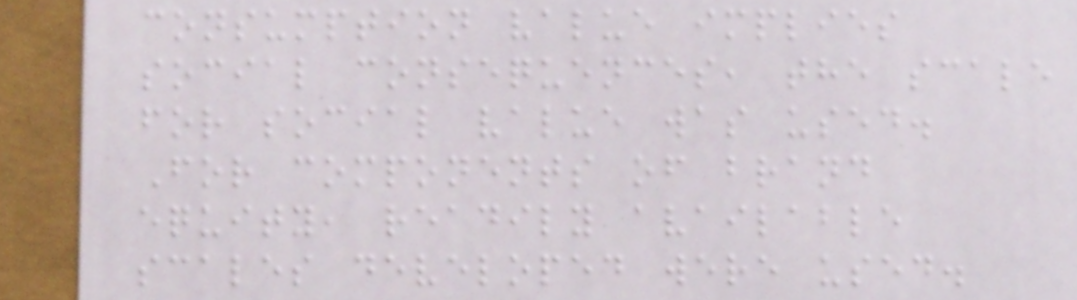consumption value implies
social consequences, the scale
for social value was used.
For components of brand
equity, readily available
scales developed were used.
